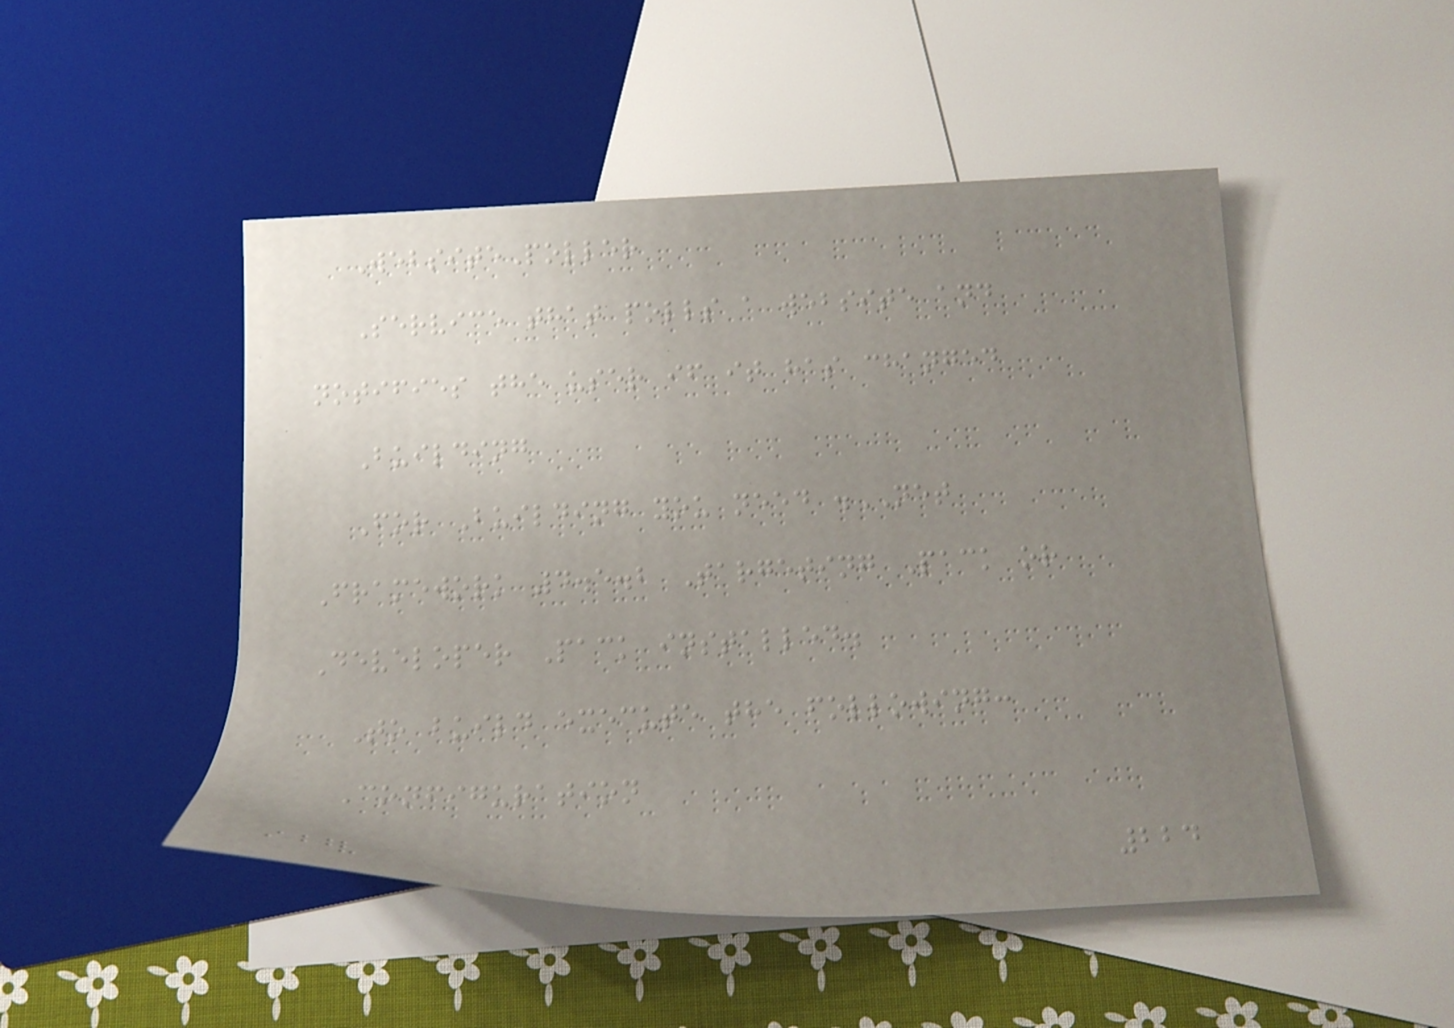WebsitePoller
Service that polls a website and
notifies the user if it has changed
Building
For Building you need .NET
Framework 4.5.2 Targeting Pack or
Developer Pack installed.
To build execute the following:
Configuration
224
